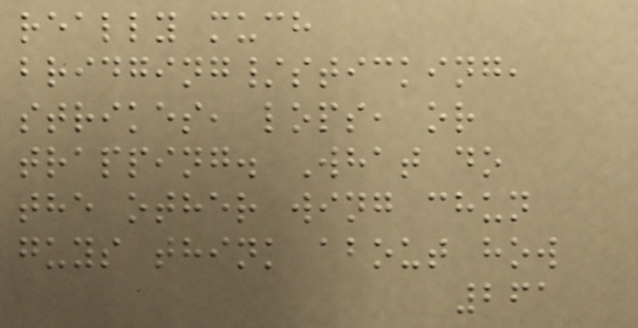really much
bridging/sticking,
strikes, lops, or
trapping. What do
the other wing chun
guys think about how
261
